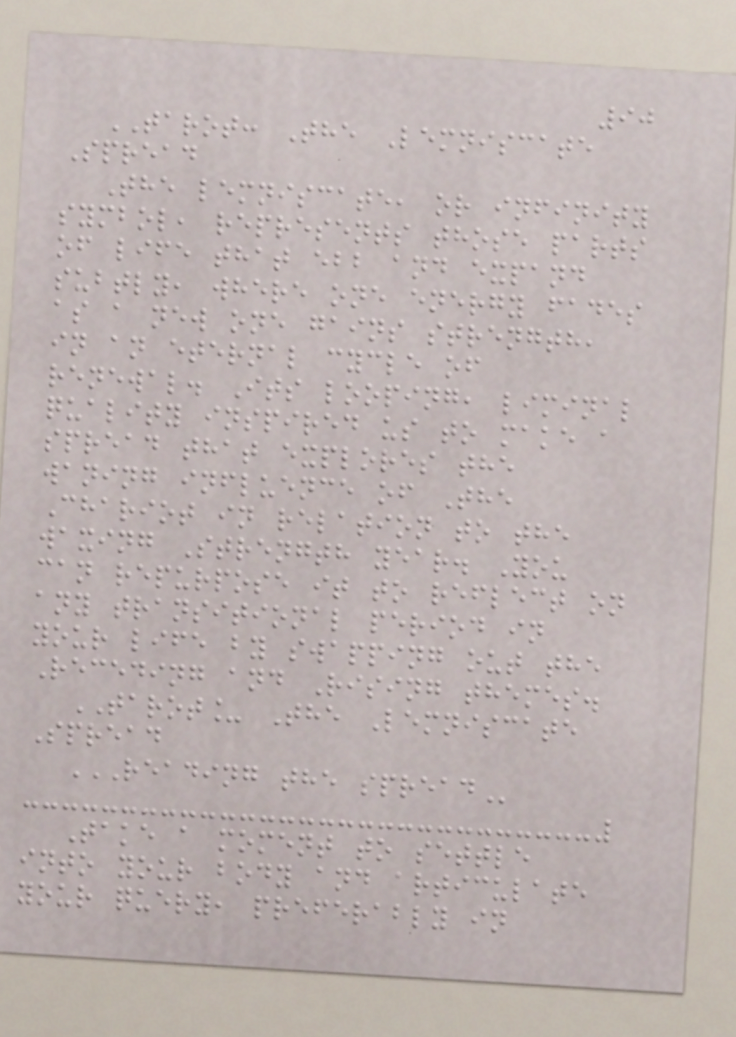90
TAROT: The Lemniscate
Spread
The lemniscate, or infinity
symbol, represents those parts
of life that ebb and expand
subtly, where one energy fades
as a new one gains strength,
in an eternal cycle of
renewal. Its looping, liminal
quality inspired us to make a
spread that explores the
waning influence of The
Chariot in relation to the
waxing Strength year. You
can repurpose it to reflect on
any transitional period in
your life by swapping out the
Receding and Rising themes.
TAROT_ The Lemniscate
Spread
READING THE SPREAD
Take a moment to settle
into your body and articulate
your query, preferably in
